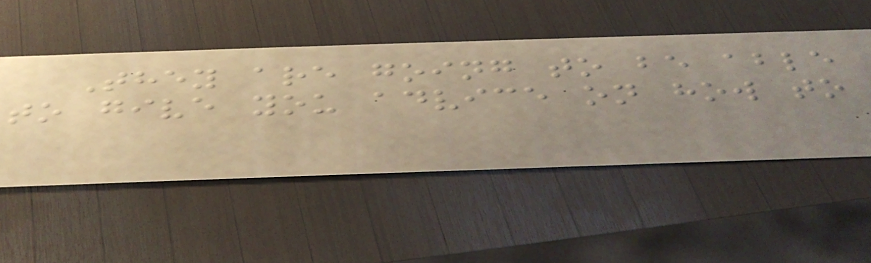They are going to be able
to give you advice on how to
